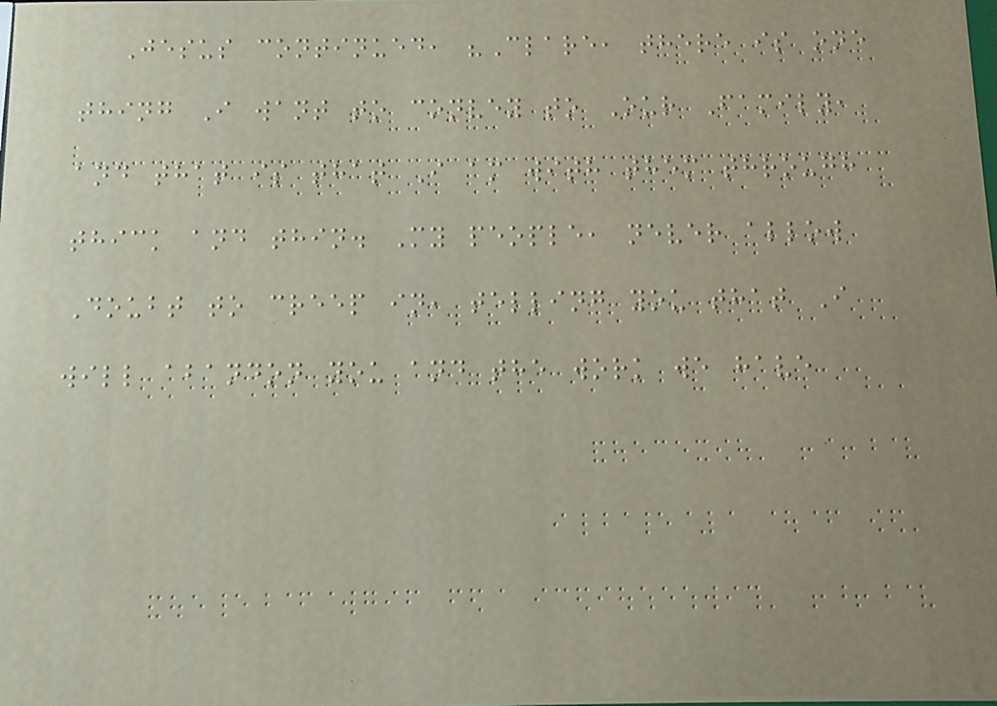Jesus continued, "Clare, there is one
thing I want to convey to Our Family,
and that is that I am with them through
thick and thin. My people, never allow
Doubt to creep in, telling you that I
will abandon you and the work we have
